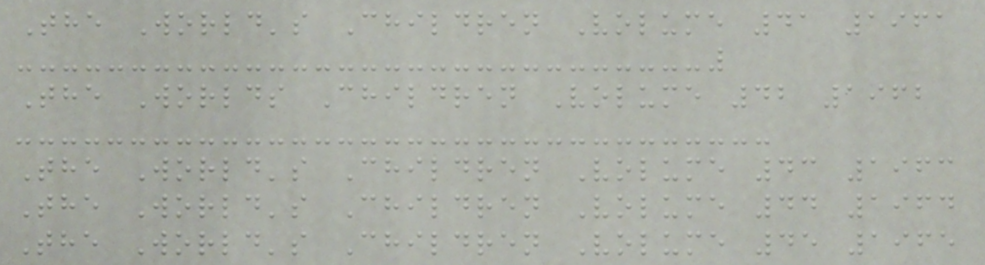The World's Children Volume 41 1961
The Worlds Children Volume 42 1962
The World's Children Volume 43 1963
The World's Children Volume 44 1964
The World's Children Volume 45 1965
